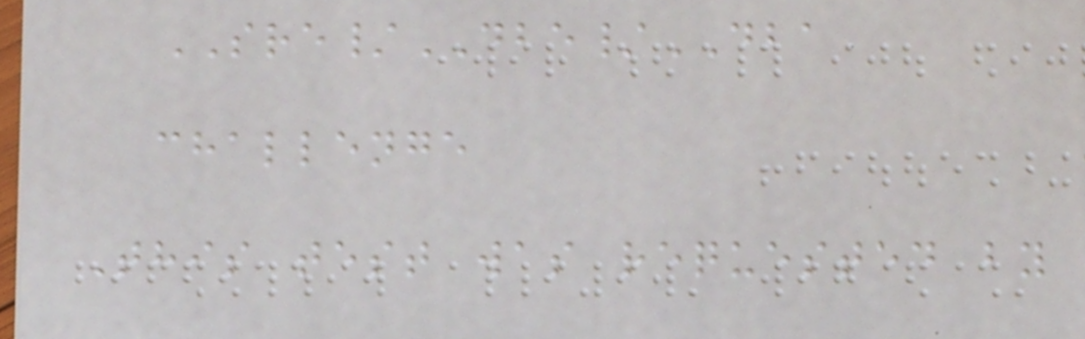SRE/DBE/DBA
challenge
This test was requested by
